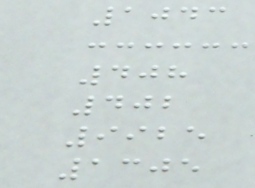1043
408
402
9925
1305
